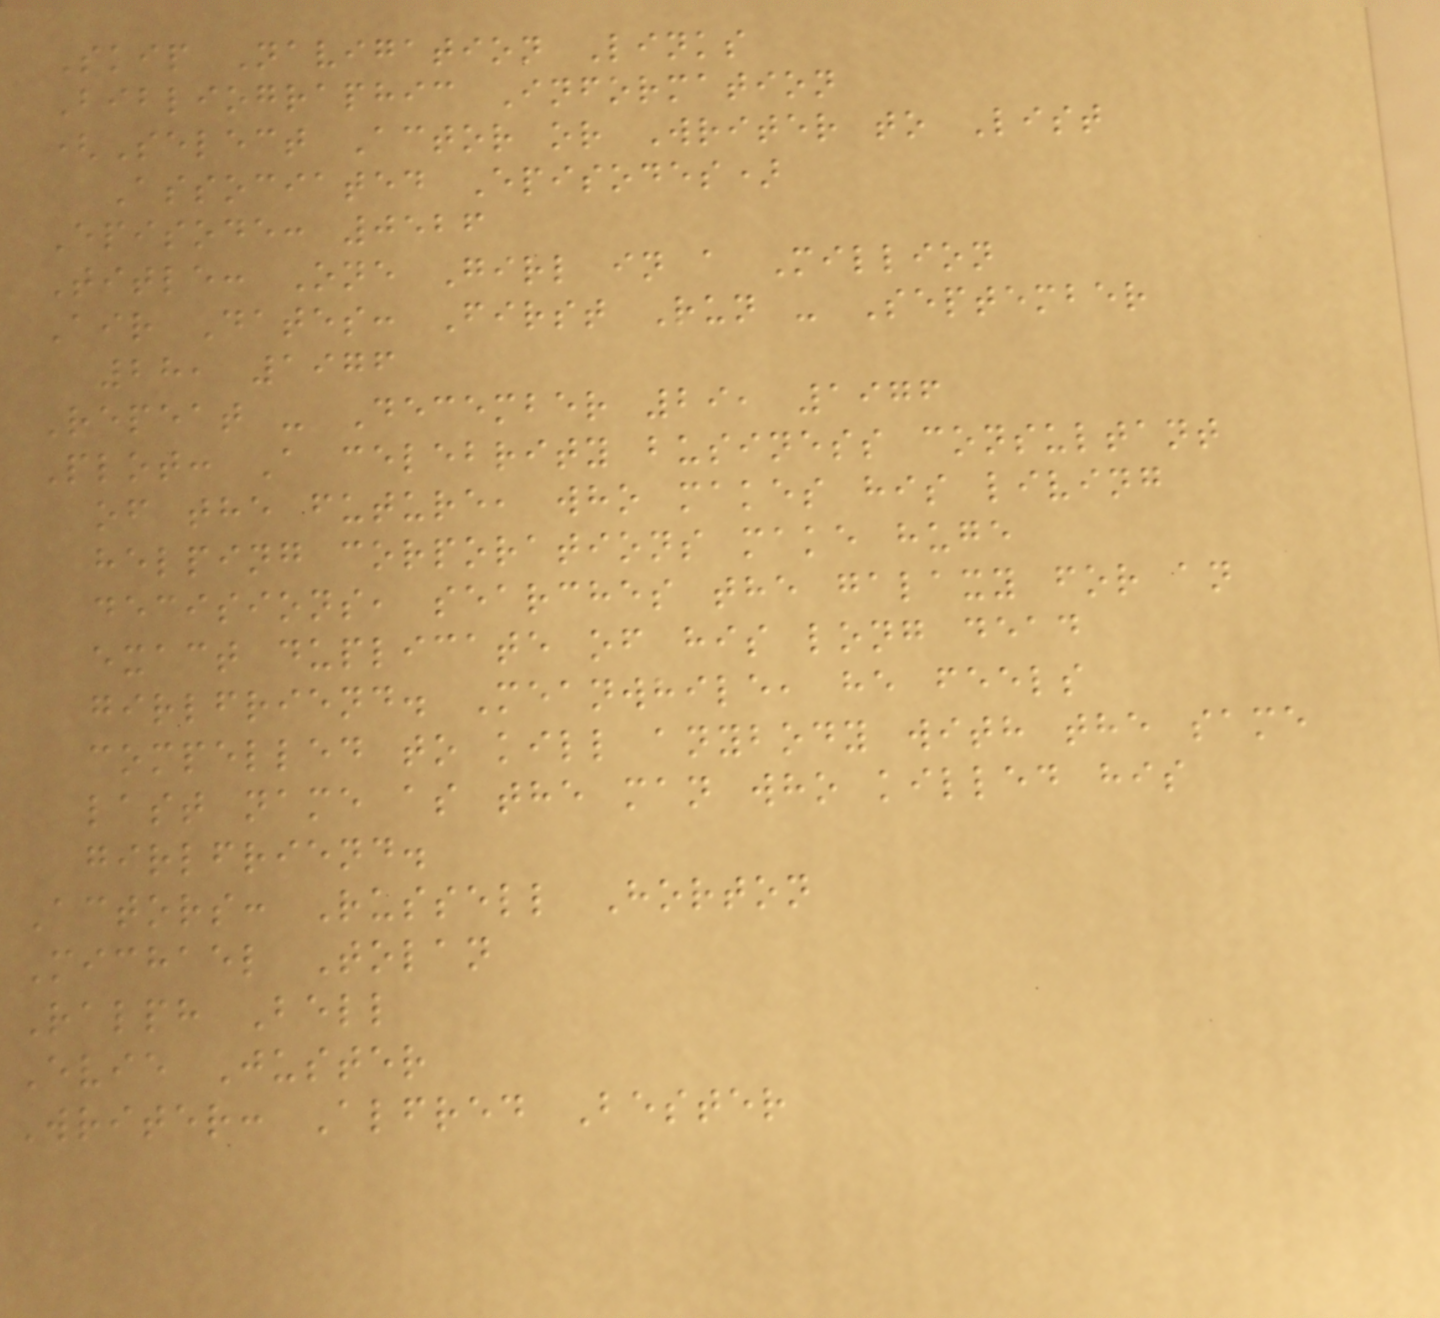Skip Navigation Links
Bibliographic Information
(Select Actor or Writer to List
Associated Episodes)
Episode: 0526
Title: One Girl in a Million
Air Dates: First Run - September
28, 1976
Repeat - December 29, 1976
Plot: A celebrity business consultant
of the future, who makes his living
helping corporations make huge
decisions, searches the galaxy for an
exact duplicate of his long dead
girlfriend. Meanwhile, he feels
compelled to kill anybody with the same
last name as the man who killed his
girlfriend.
Actors: Russell Horton
Michael Tolan
Ralph Bell
Evie Juster
Writer: Alfred Bester
